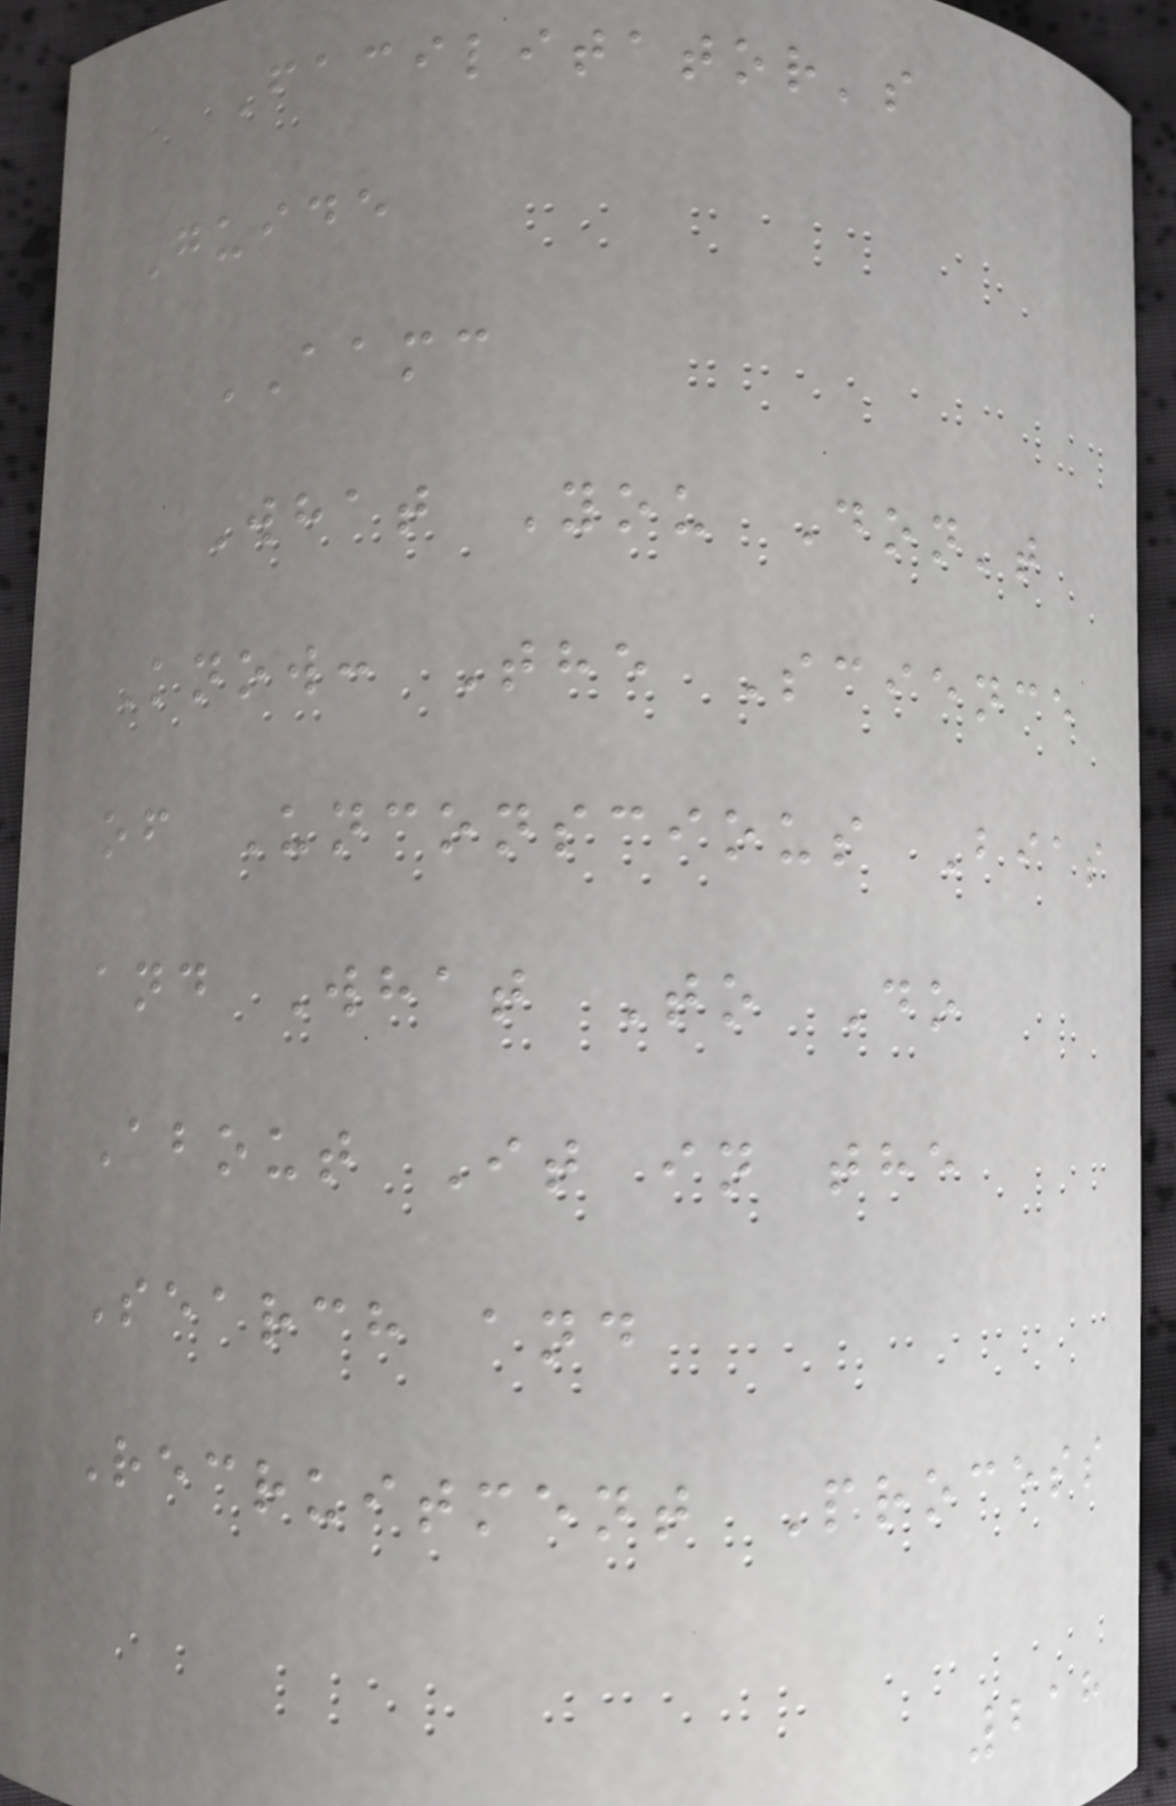Facilitator's
Guide
AAMC
What You Don't
Know: The Science
of Unconscious Bias
and What To Do
About It in the
Search and
Recruitment Process
218
